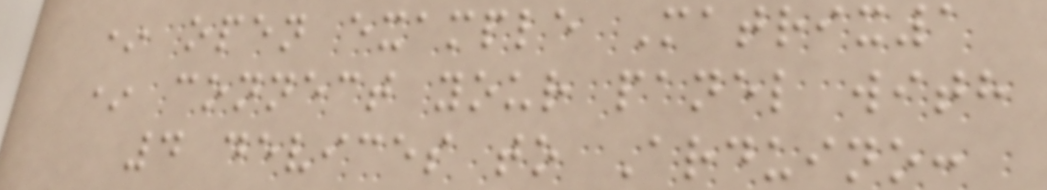* open example Matrix1
* connect your panel with
4 devices to Arduino:
